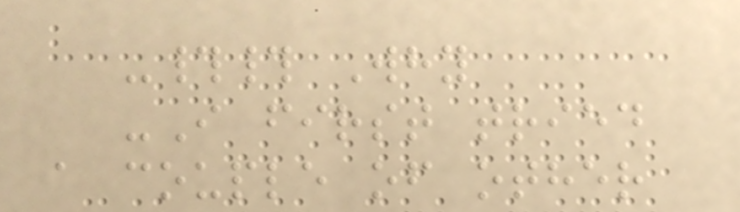-## Why
-I first tried
a couple of other
